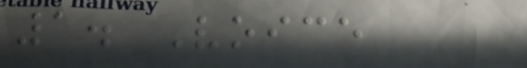1. Voice
